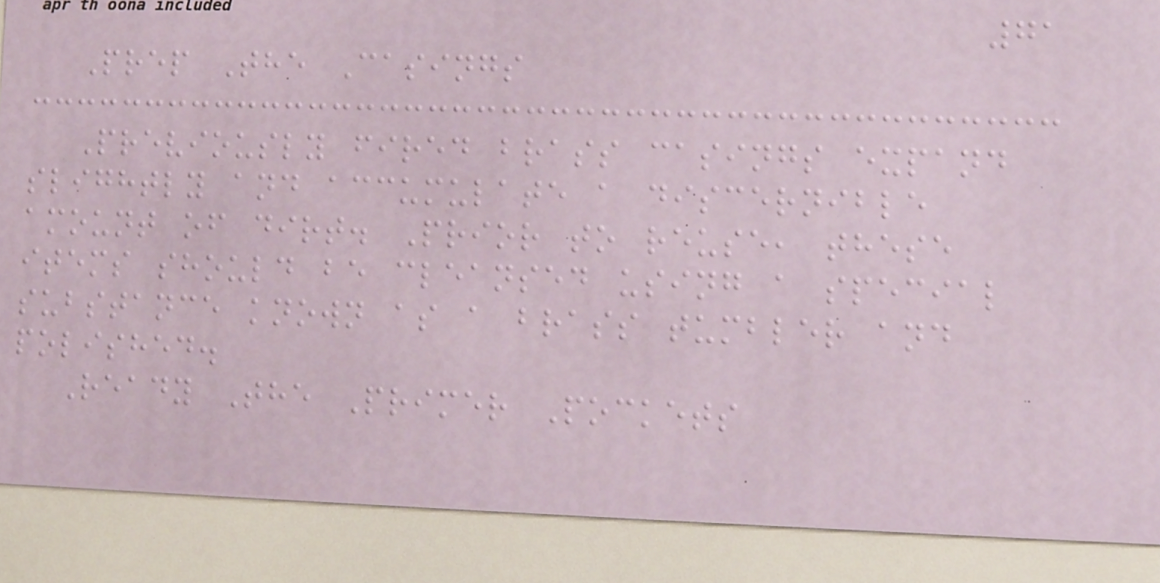71
Prep The Casings
Previously fired brass casings expand
slightly and accumulate a discernible
amount of dirt. Prior to reuse, these
items should be cleansed using a special
substance known as a brass tumbler and
polished.
Ready The Primer Pockets
